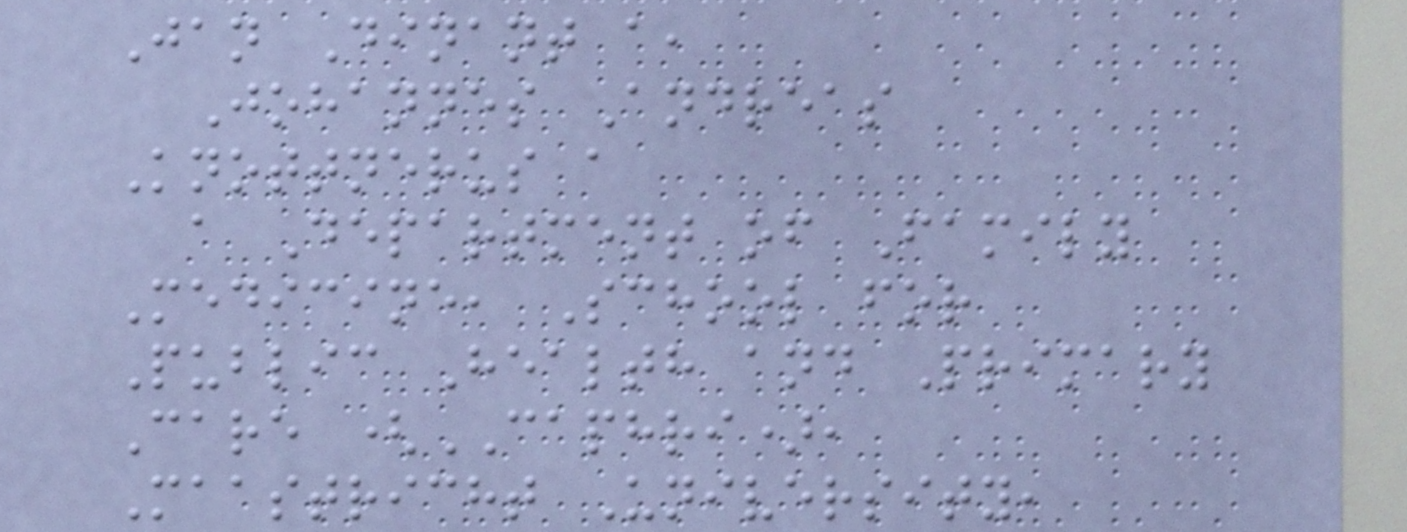Jan Dinant a,
Johannes Andreas
Knottnerus a
a Department of Family
Medicine, School for
Public Health and Primary
Care (CAPHRI),
Maastricht University,
